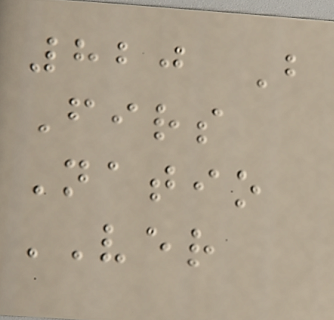820 B
Firs
Natio
VER
